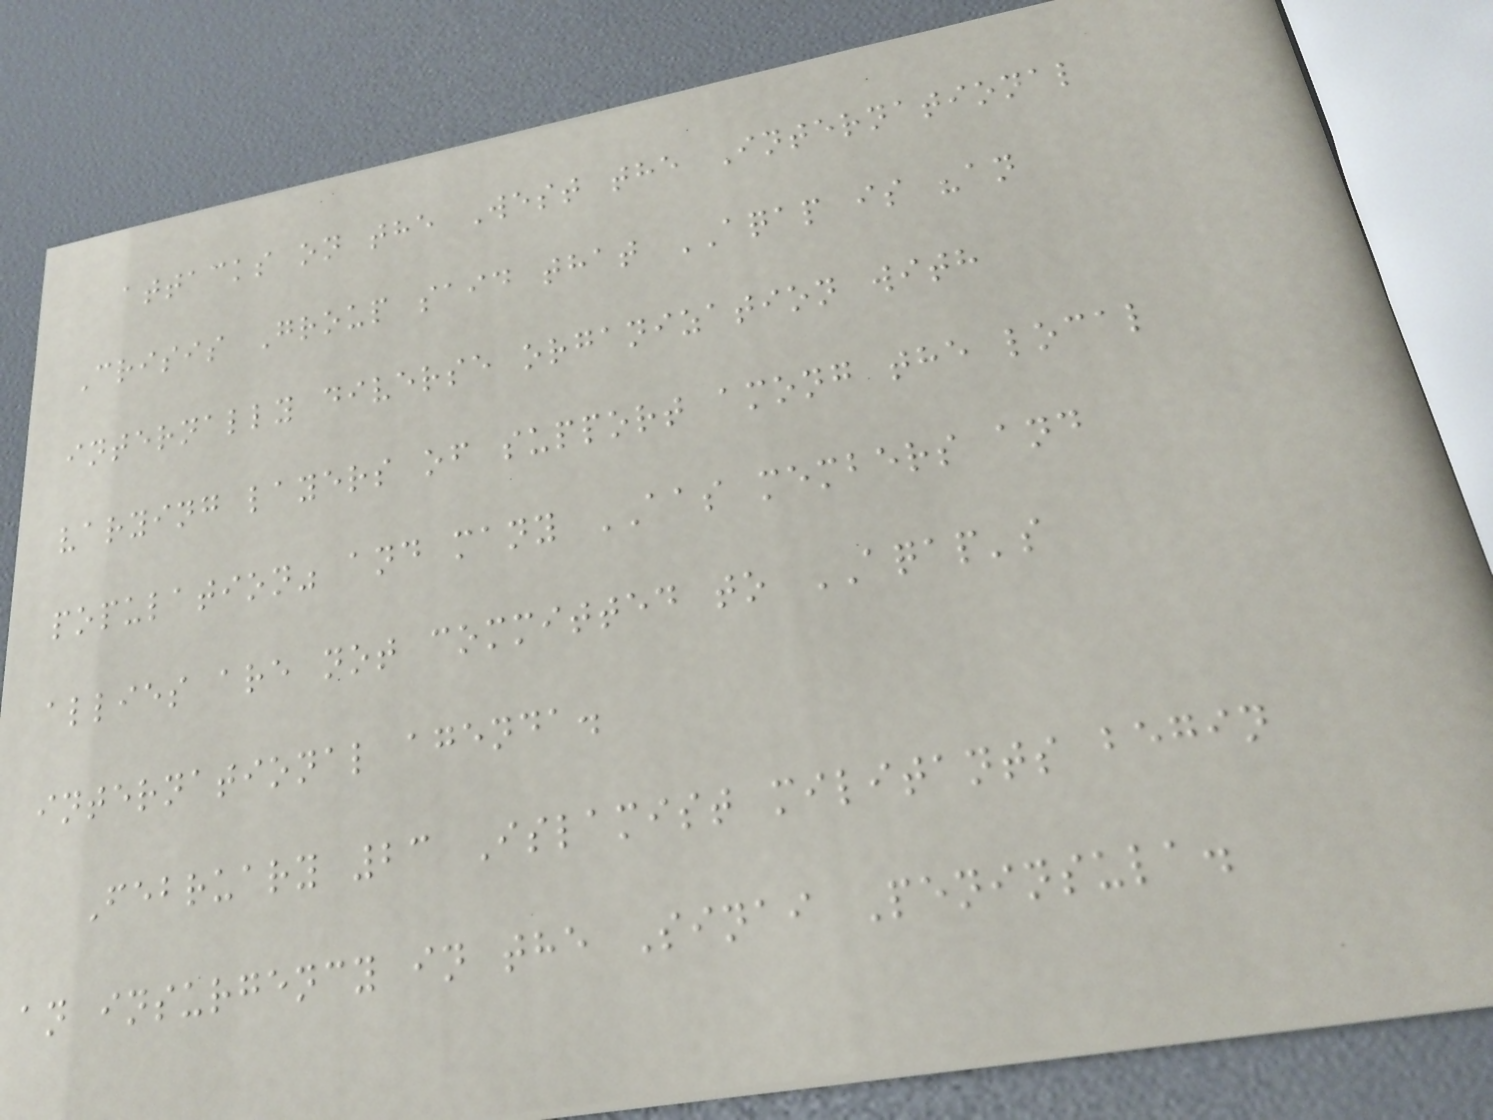attacks on the West the International
Crisis Group said that AQAP is "an
internally diverse organization with
varying layers of support among the local
population" and many AAS members and
allies are not committed to AQAP's
international agenda.
February 23 Islamist militants begin
an insurgency in the Sinai Peninsula.
